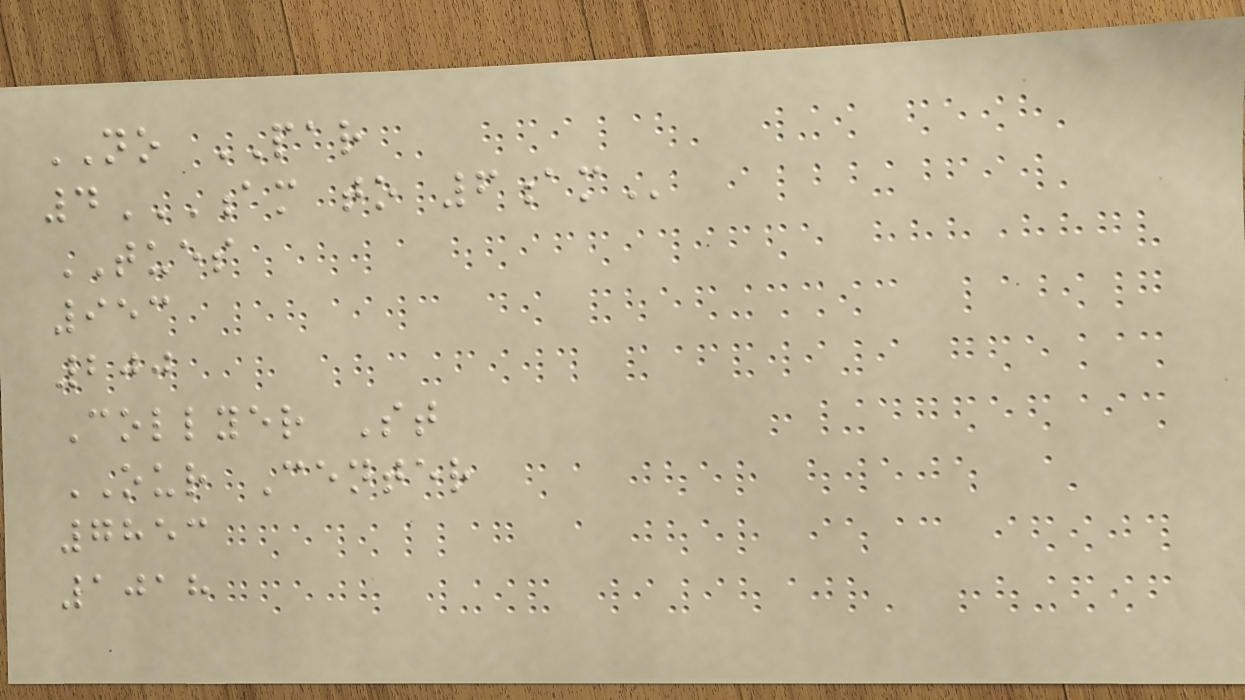NO PAR
4AM TO 6AM
TUES
953
200
Collyer St
OUR Center
7853
1018
